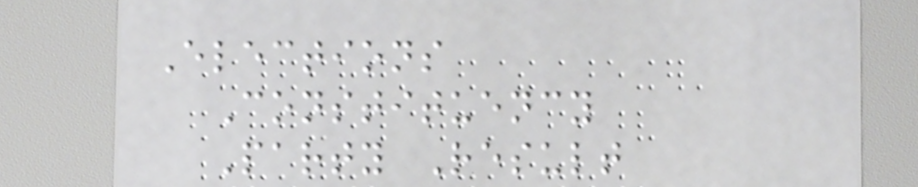Elections
Constituency
Party Result
